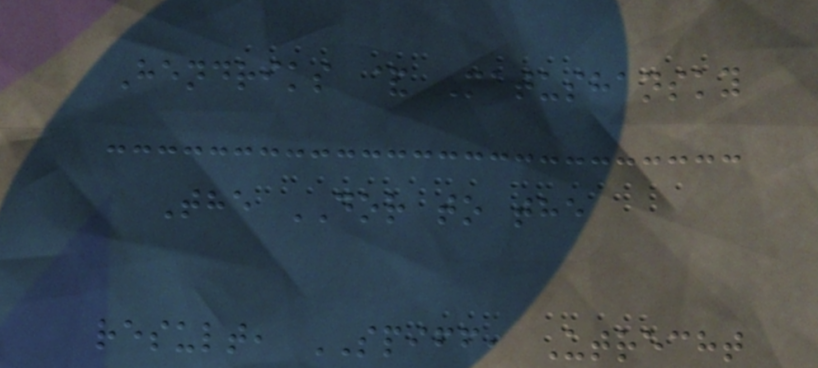Hendriks & Matushansky
The DOR to the
result, SPIFF, Utrecht
